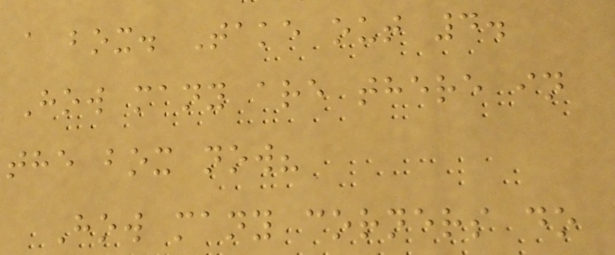a box. Take out 4.
How many are there in
the box now?
How many corners do
